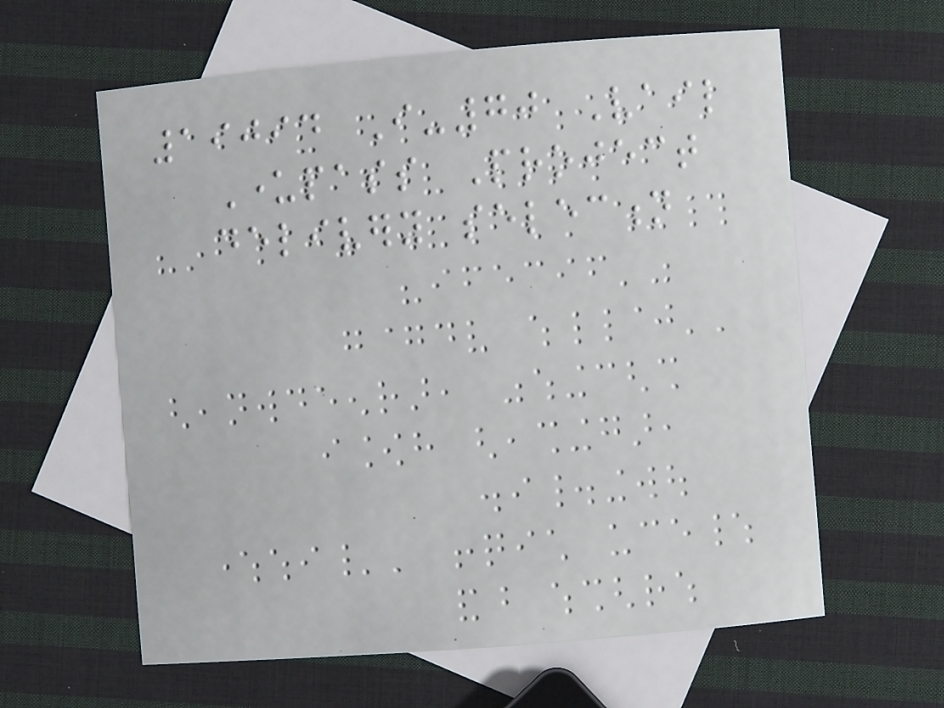19094 I-70 Vail
Underpass Project
delivery selection
